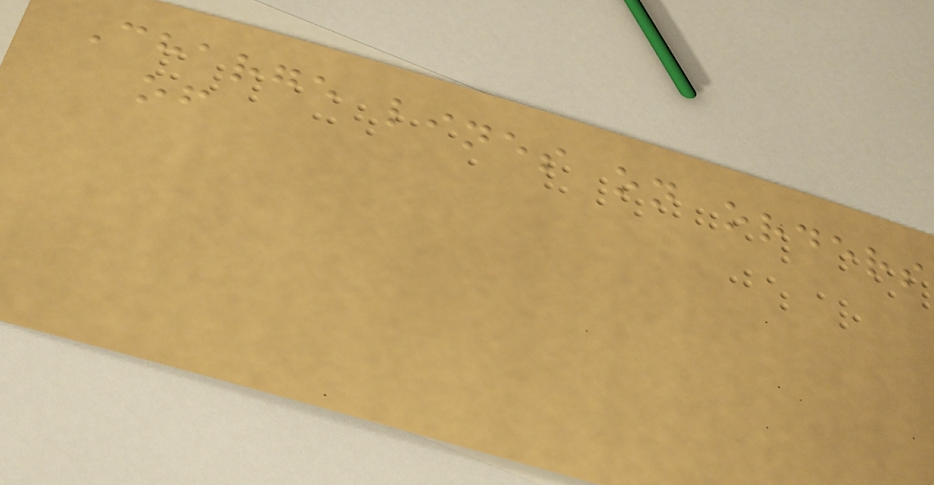Charge lines on orders
of
